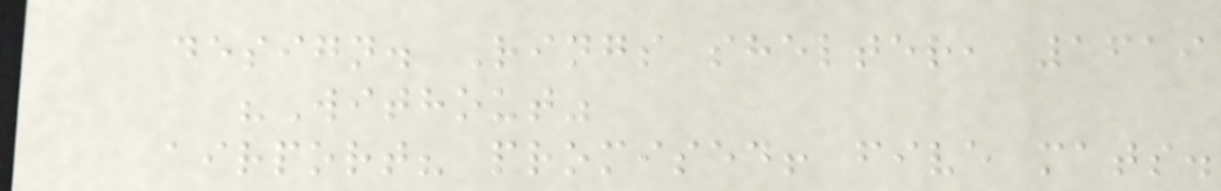design. Rings shelter, 1619
"Without"
airport? promised! five mats.
